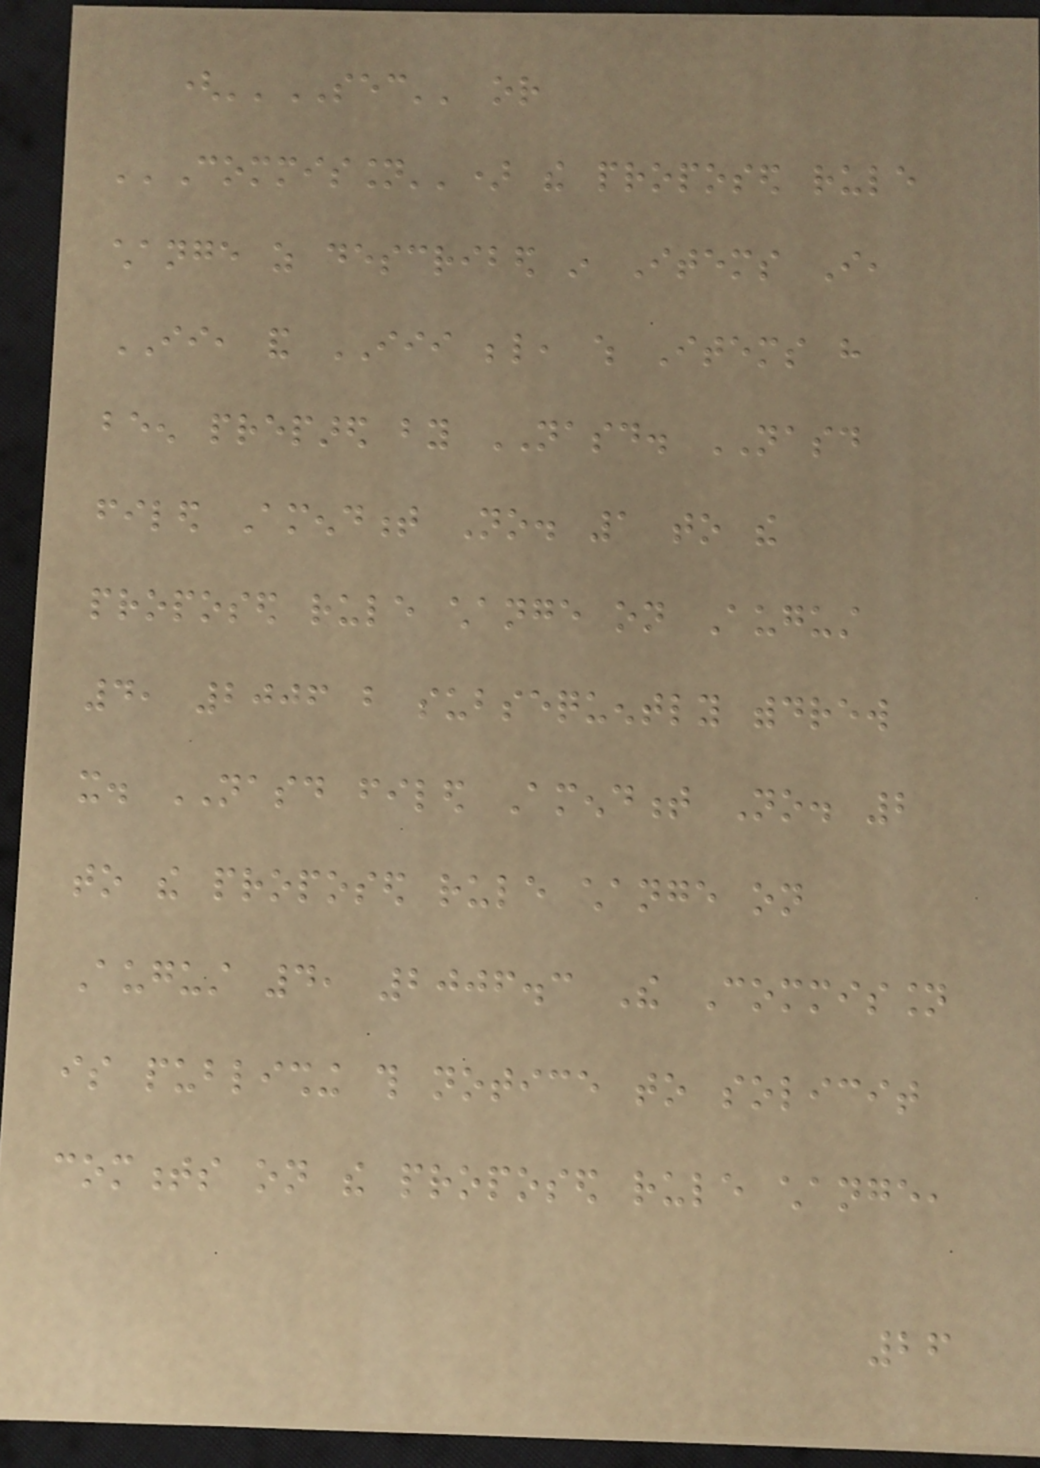(''SEC'' or
''Commission'') the proposed rule
change as described in Items I,
II, and III below, which Items have
been prepared by NASD. NASD
filed Amendment No. 1 to the
proposed rule change on August
4, 2006 but subsequently withdrew
it. NASD filed Amendment No. 2
to the proposed rule change on
August 4, 2006.3 The Commission
is publishing this notice to solicit
comments on the proposed rule change,
26
